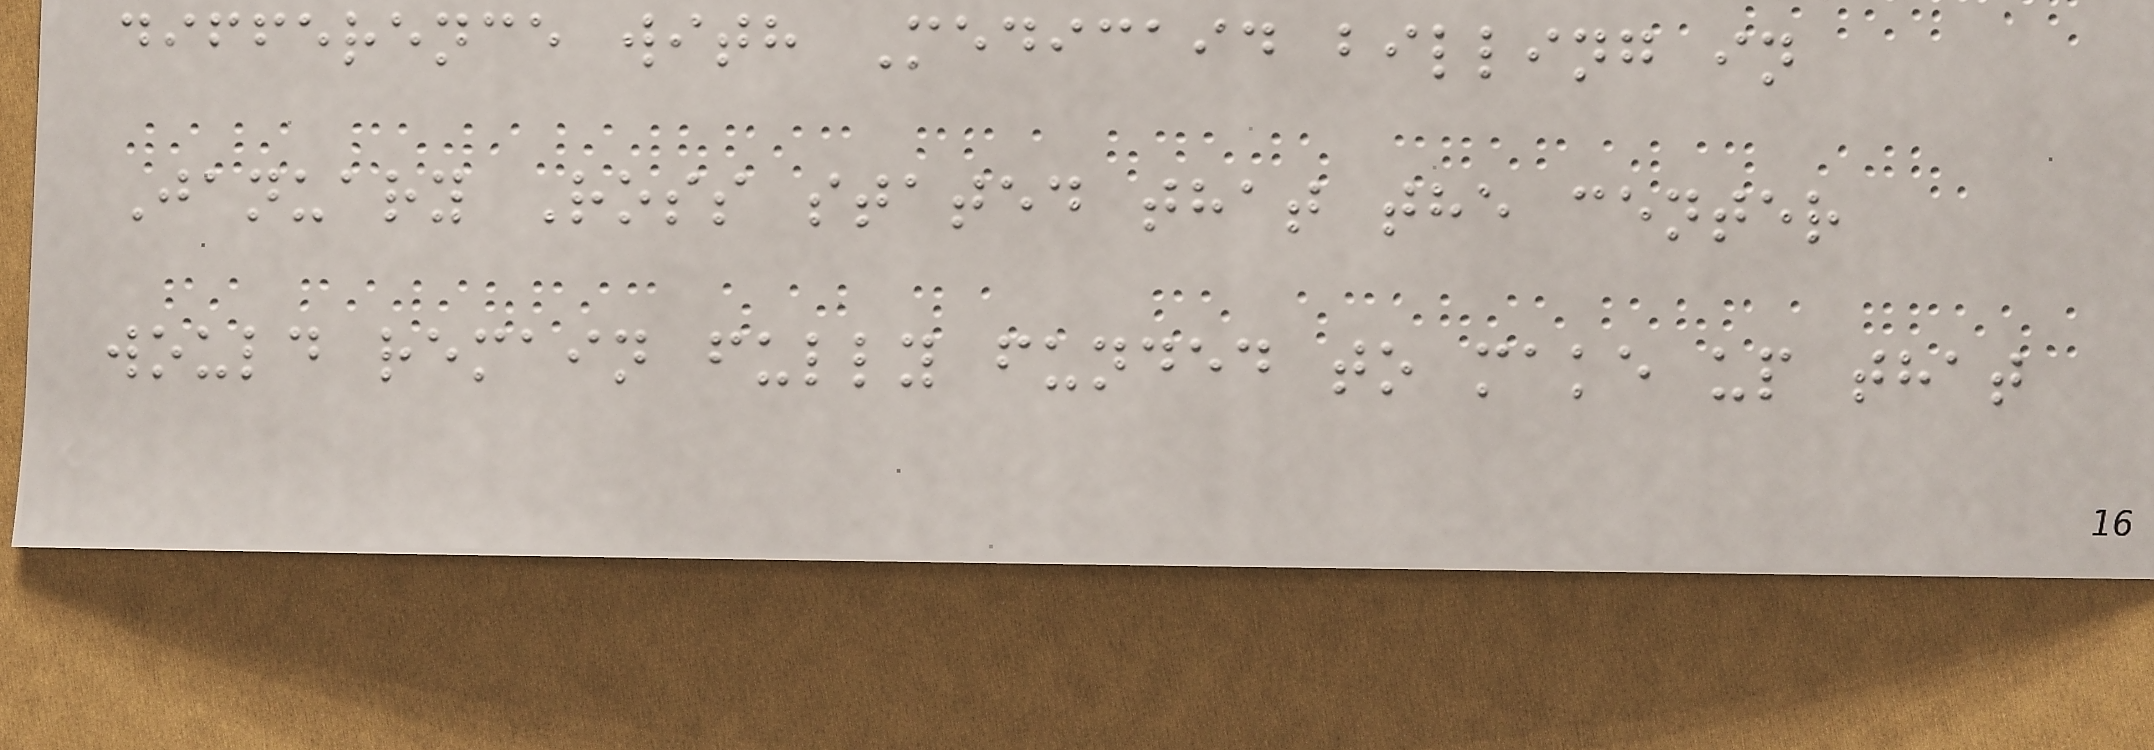difference with Medicaid billing in
January Ross stated that the center
would remain fully funded to make up that
